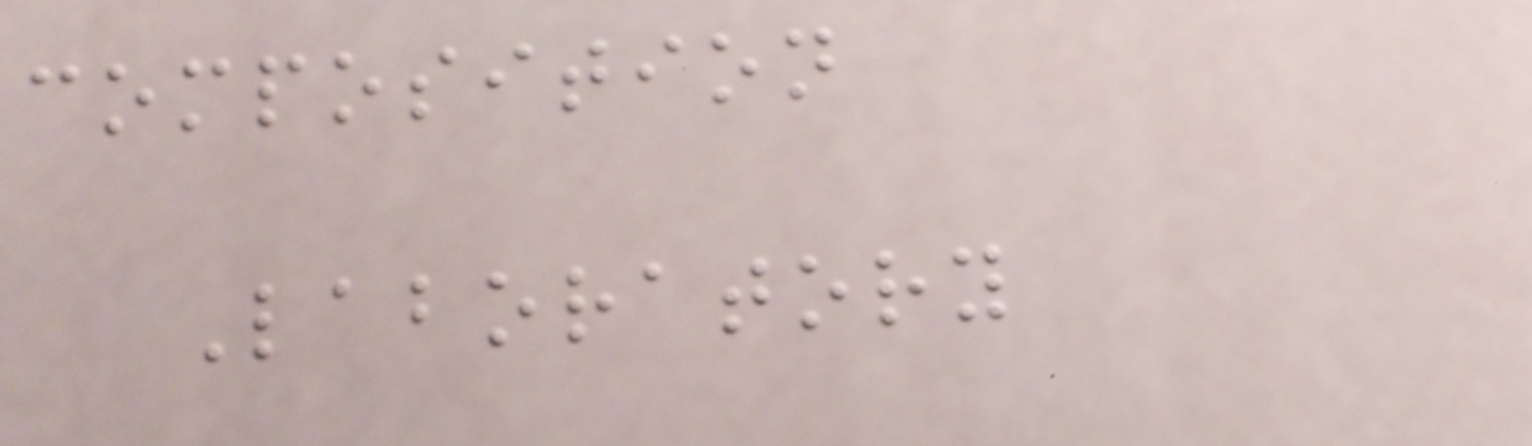composition
Laboratory
